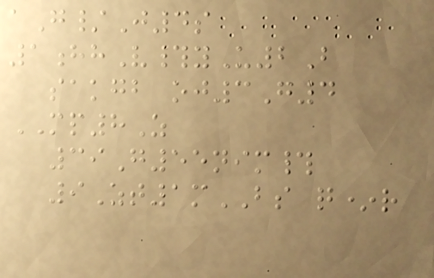aG/J4s
1hhV#yU2B
sakgb oj3G4
MP8Z
39G55nim#
9Zt1mBS q*r
